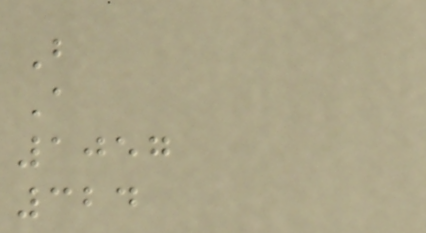B
A
1057
324
